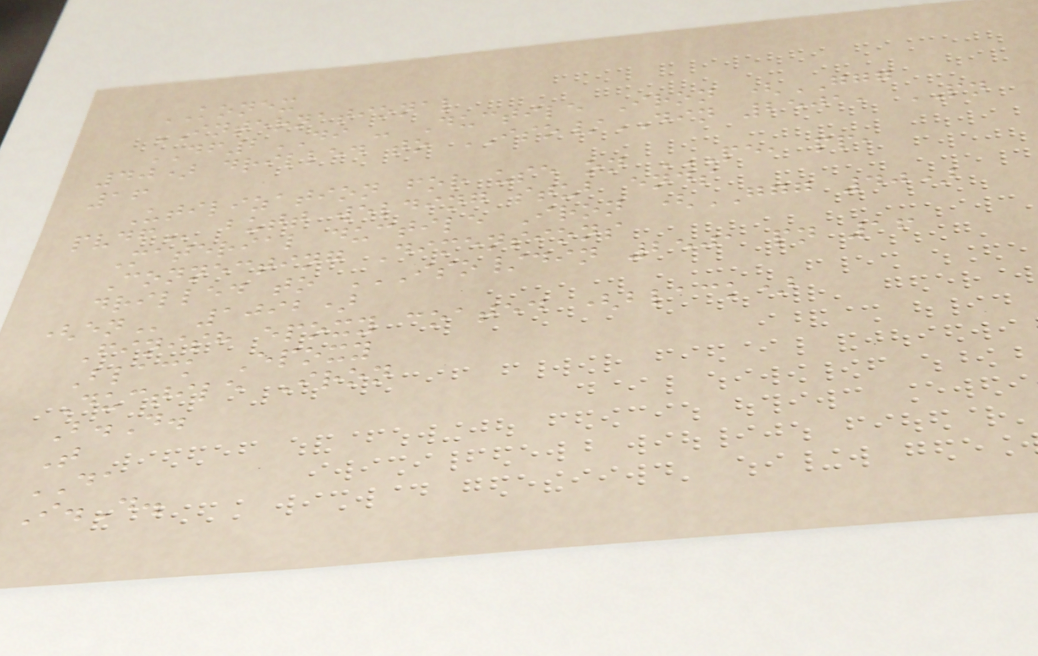KONEX
INTERNATIONAL
DF2DI - Ductile Iron (GGG
40) drilled to ISO/DIN 2501, PN
16
Utilization for use on PE, PP,
PVDF butt welding stub ends
Material ductile Iron (GGG 40)
Connecting Dimensions
drilled to ISO/DIN 2501 PN 16
(EN 1092)
Finish epoxy coated (black)
Black Epoxy
Ductile Iron
B.D.
T
DA
I.D.
